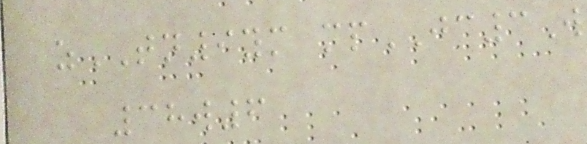zTN9ym mpJC3W
38w6
